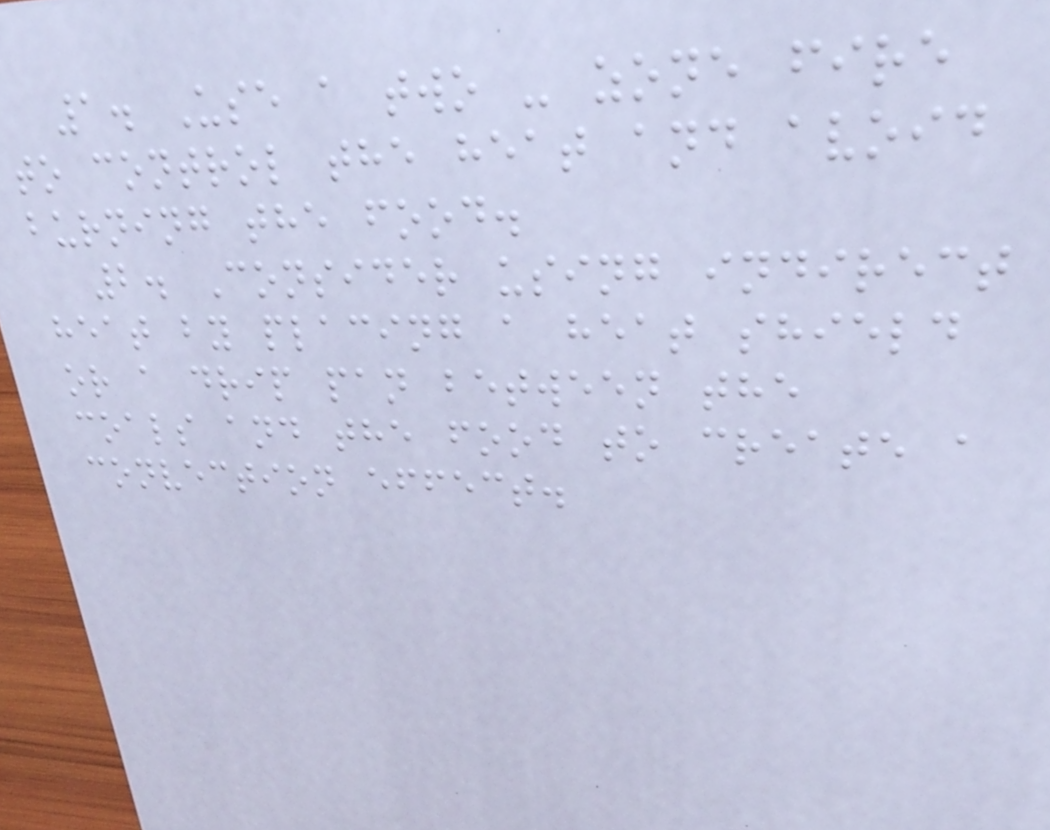1. Use a two - zone fire
to control the heat and avoid
burning the food.
2. Consider using indirect
heat by placing a heat shield
or a drip pan between the
coals and the food to create a
convection effect.
